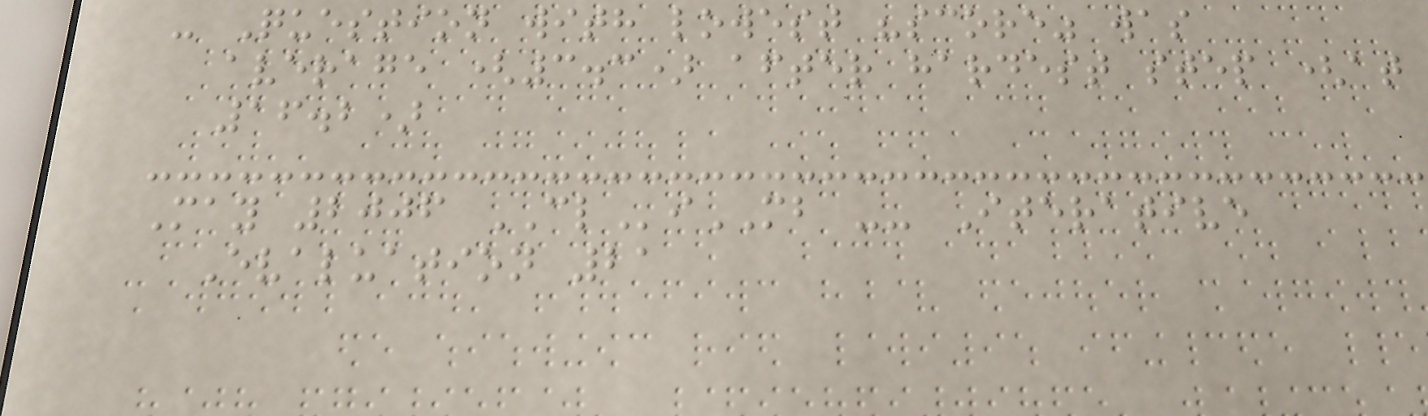- Question with lowest "score" was
average (3.3) after hardest step (at
16.2)
May 2006 CLiMB -- Iterative
Evaluation 21
